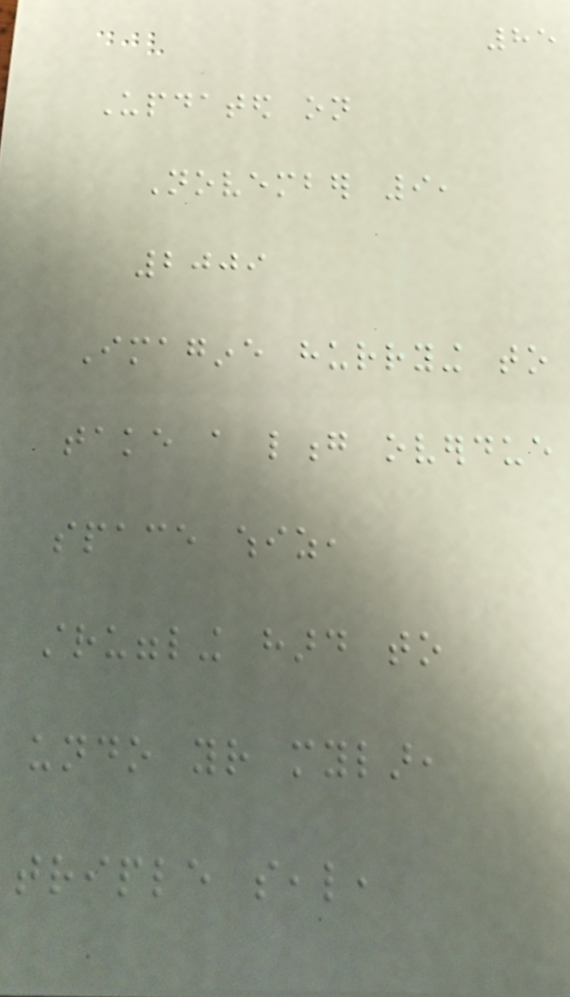85
Updated on
November 9,
2009
Imagine hurrying to
take a long overdue
space whiz,
struggling hard to
undo your mylar,
triple seal,
